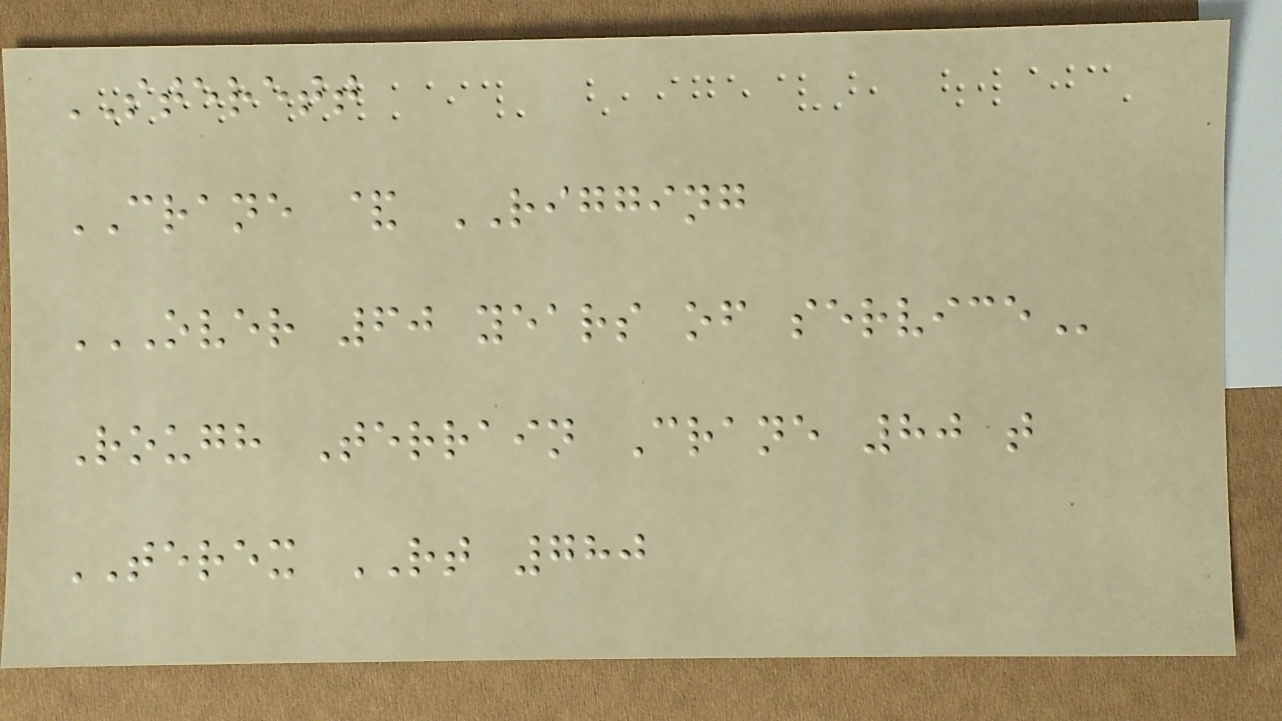STERETT
CRANE & RIGGING
OVER 60 YEARS OF SERVICE
Rough Terrain Crane 80 t
TEREX RT 780
